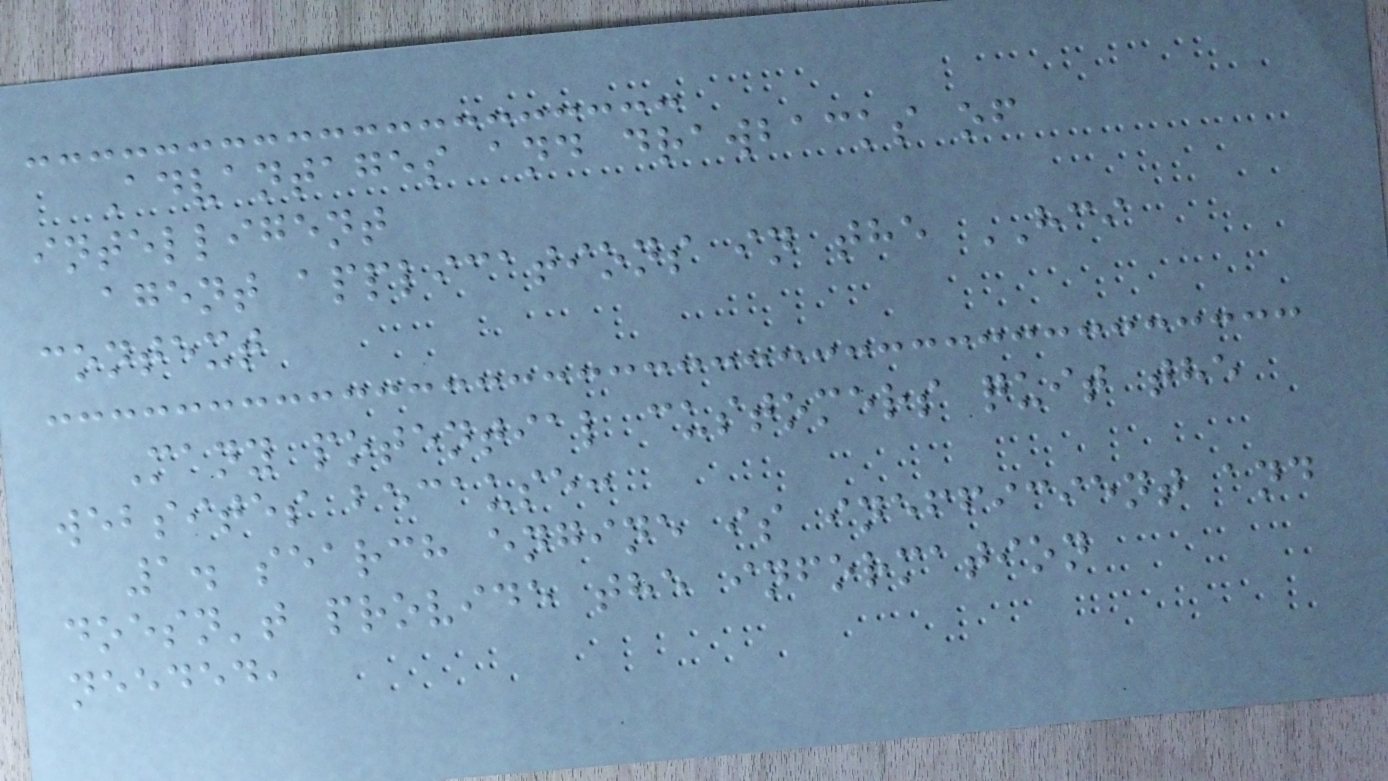Advantages and drawbacks of
intelligent
agent applications in the HCI
context
Many potential customers quit the
websites because:
1. search engine is inefficient and
doesn't provide the information
needed,
